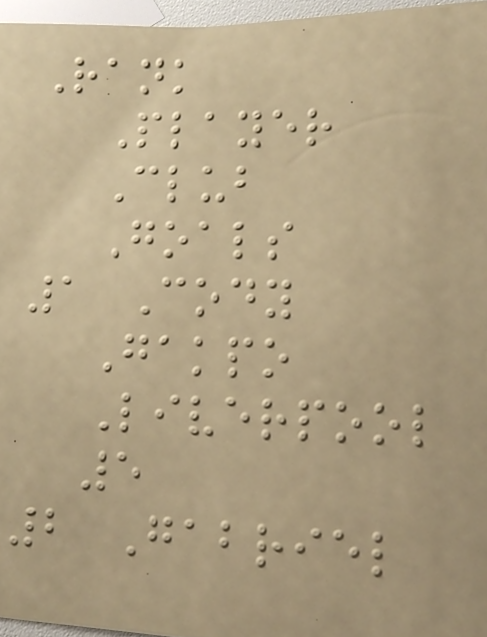Rank
Player
Club
Goals
1 Cody
Gakpo
Liverpool
5
2 Gabriel
